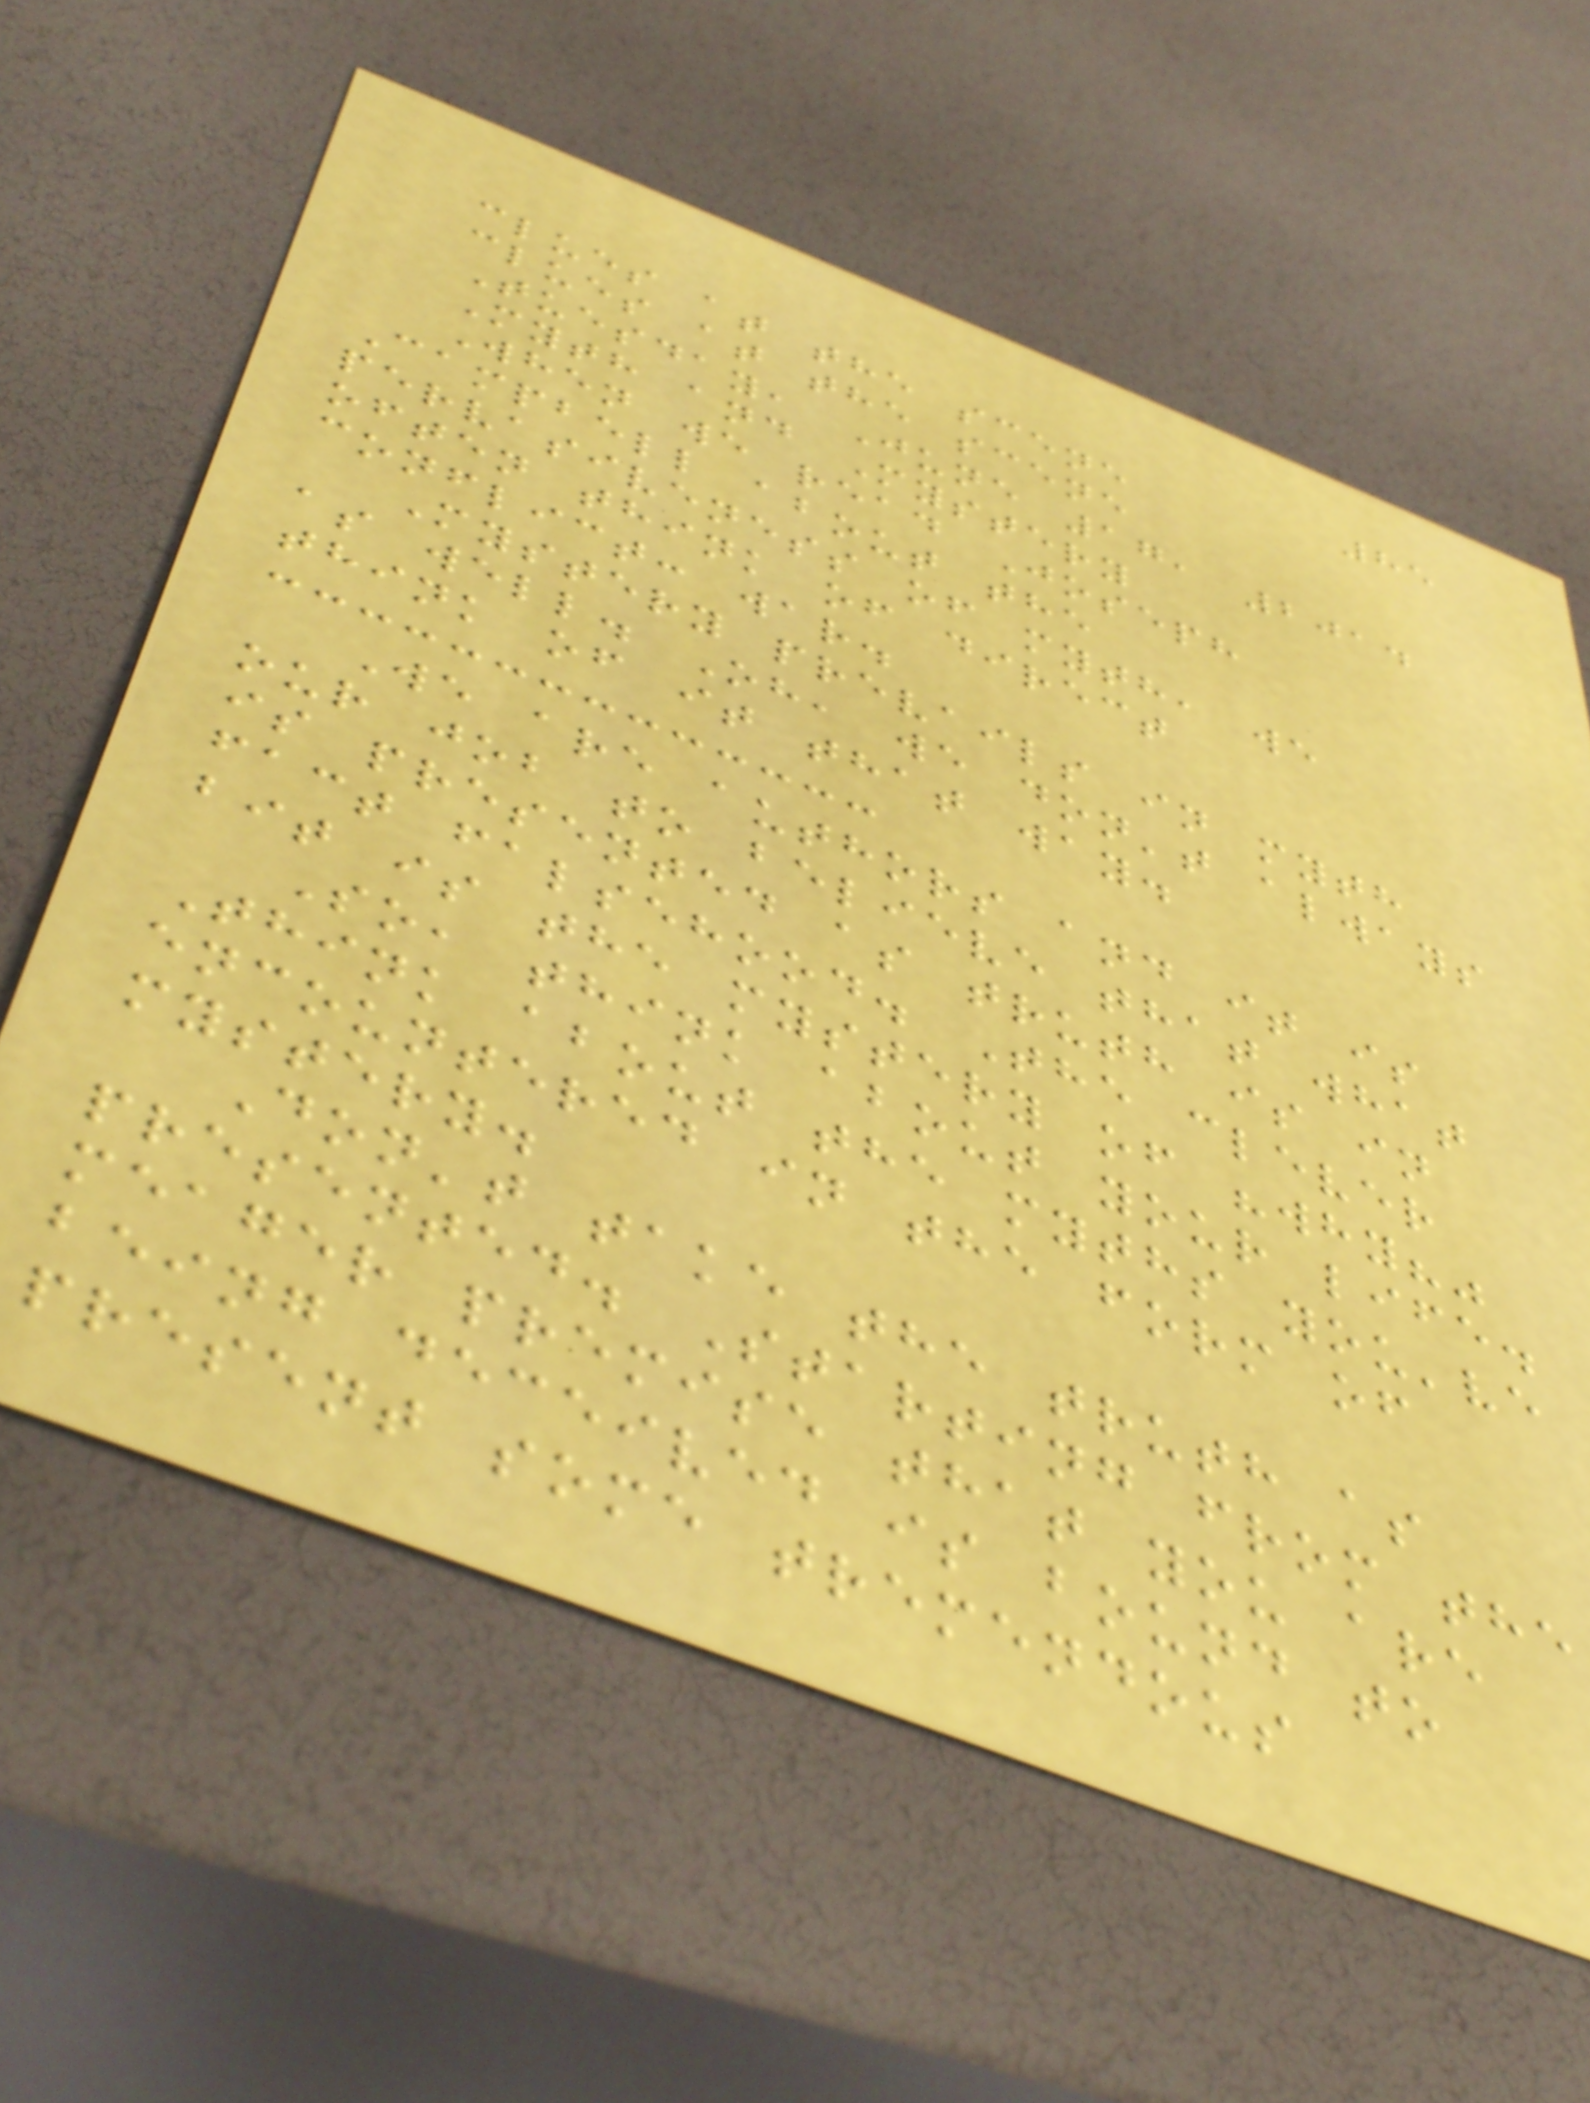85
clues at the scene
clues at the scene
Tuesday, June 17, 2014
Myth and Mystery
When we read Joseph
Campbell about the
pervasiveness of myth, we
often think of direct
conflict: war.
Mystery prevails in myth
as well. Oh, we don't always
think of it that way.
We are authors and it is
our job to believe that what
is presented as truth is in
fact falsehood. The clever
bit is the mystery of "why?"
So, think about your life.
Think about the myths you've
encountered in the form of
mystery.
Don't take the truth as
presented. Starting from the
meager premise that you are
being deceived is bound to
present some tremendous
